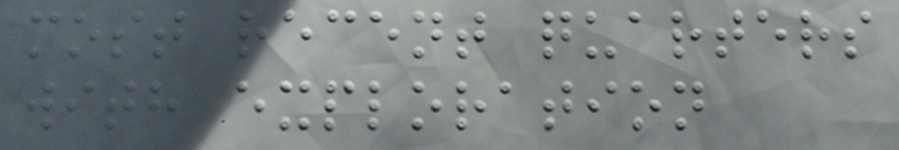most recent quarters
with exploration
